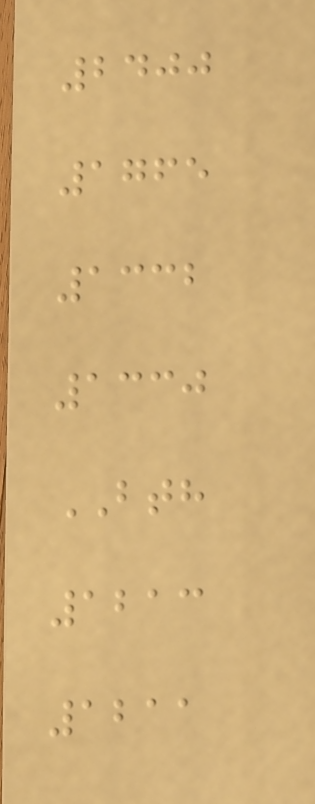2400
1765
1332
1330
BTH
1213
1211
